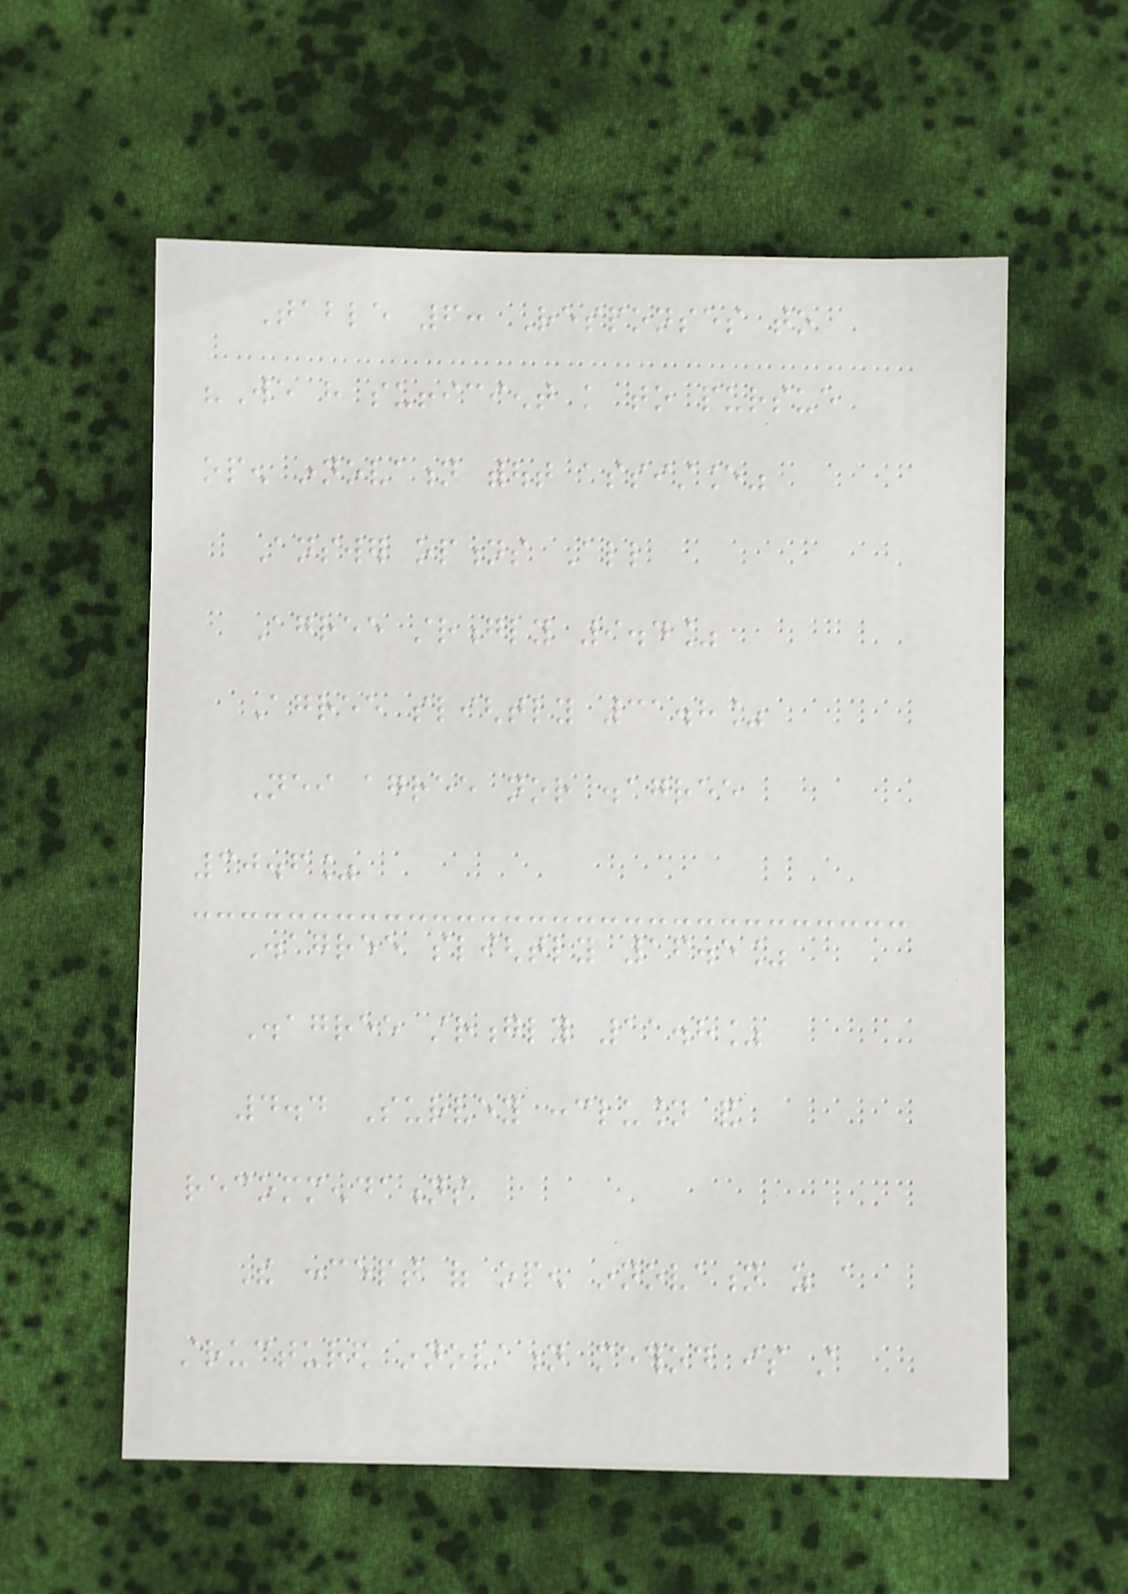Table 6: Responses to
"We have sufficient knowledge to pursue
open innovation without assistance"
Answer options All
Agree strongly 9.4%
Agree slightly 31.8%
Neither agree nor disagree
30.6%
Disagree slightly 16.5%
Disagree strongly 11.8%
4.4 Survey conclusion and
recommendations
The concept of open innovation as a
structured innovation method is still
